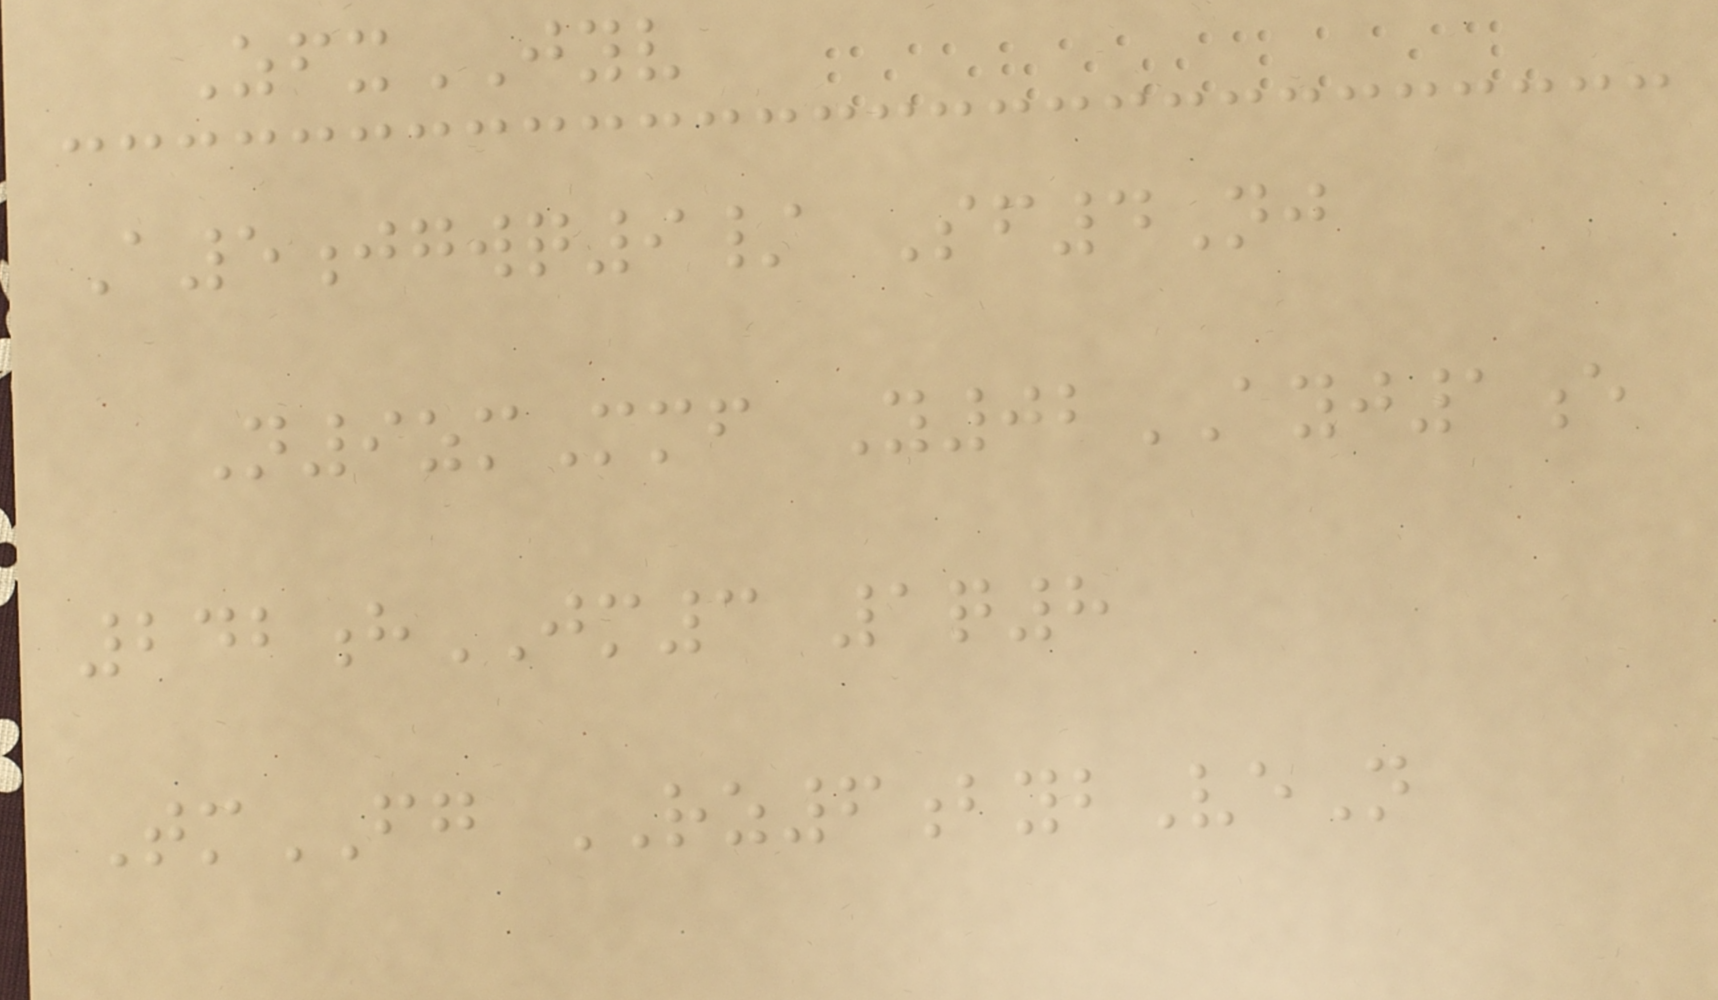ZfxJYV
A5jgwq9/ Sf4Nj
N9zmMmf Y02AYJ1e
242hJM3 1q8
TmFG RZ6bybVeN
